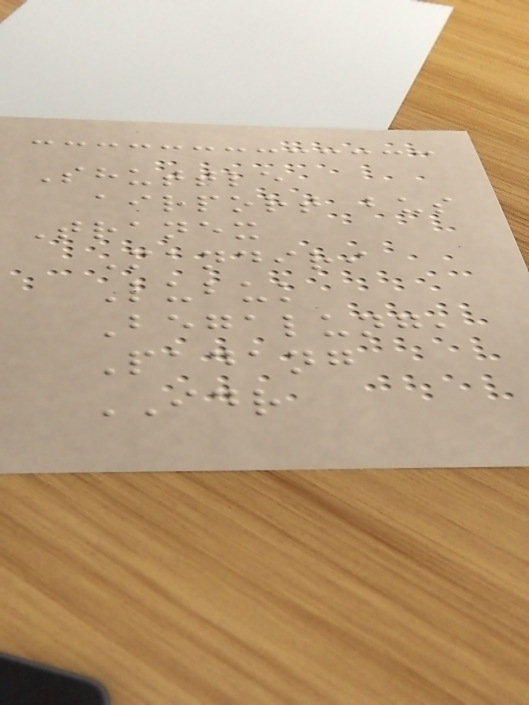Shuttle
airport bus
Tranex
Mandiri
Lubuk
Begalung,
Padang
IDR
